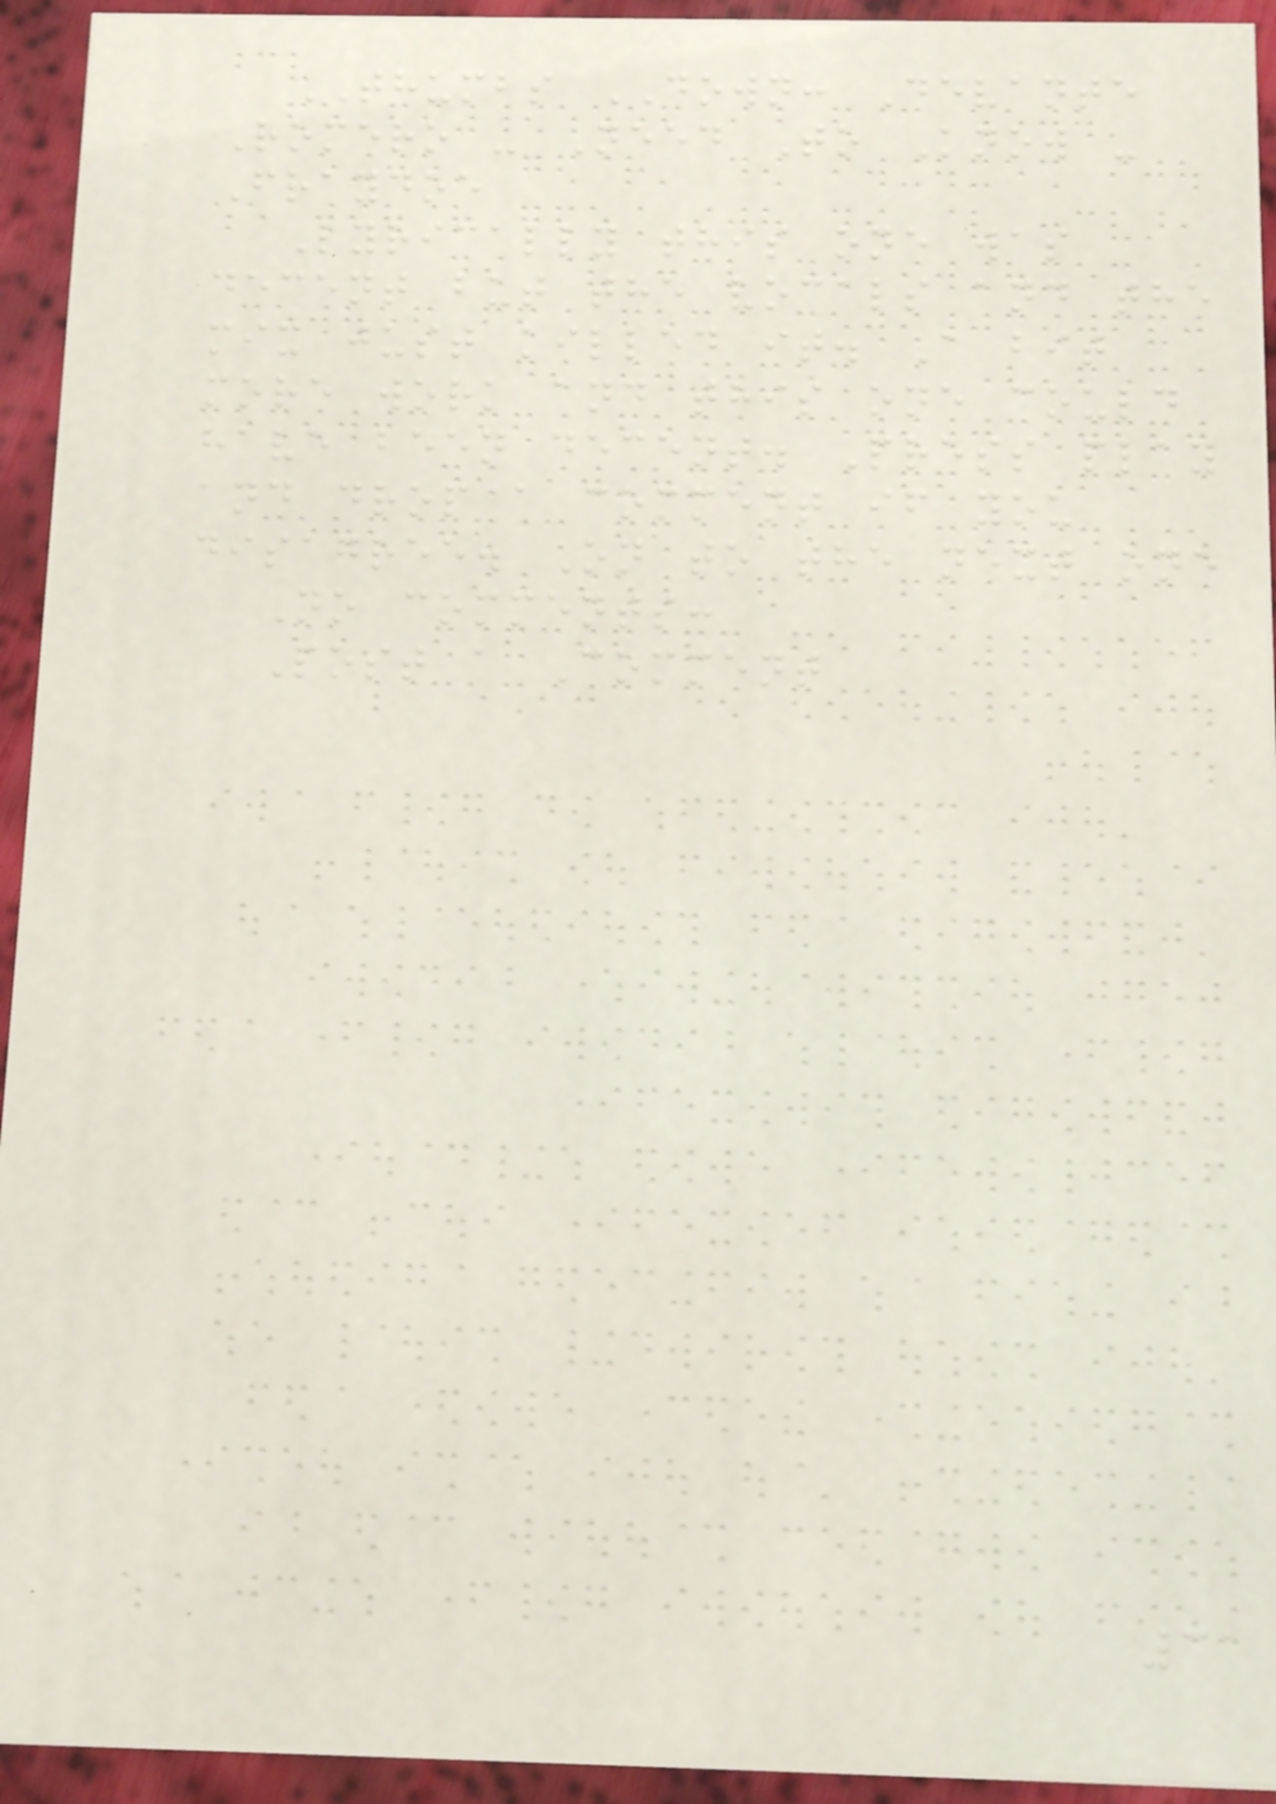THUMBS DOWN: Devante
Romero - Need To Know -
Fraydoe
Lyrically this one was
decent but the vocals and the
mix just killed it. A bit
more work and this one could
have been decent. Press play
and drop a comment if you
disagree. On to the next one
No comments:
Post a Comment
31
